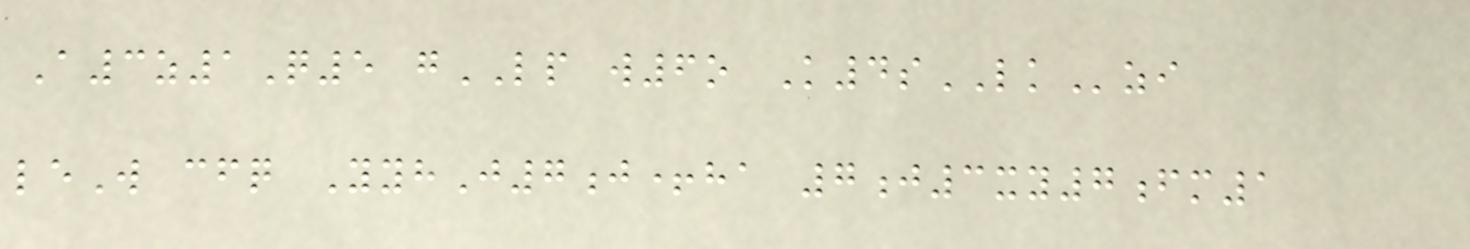A3z1Q5 gLP w6o K4sLKzi
leW cfq YyhJ7j+ha 7j3xy7fm1
